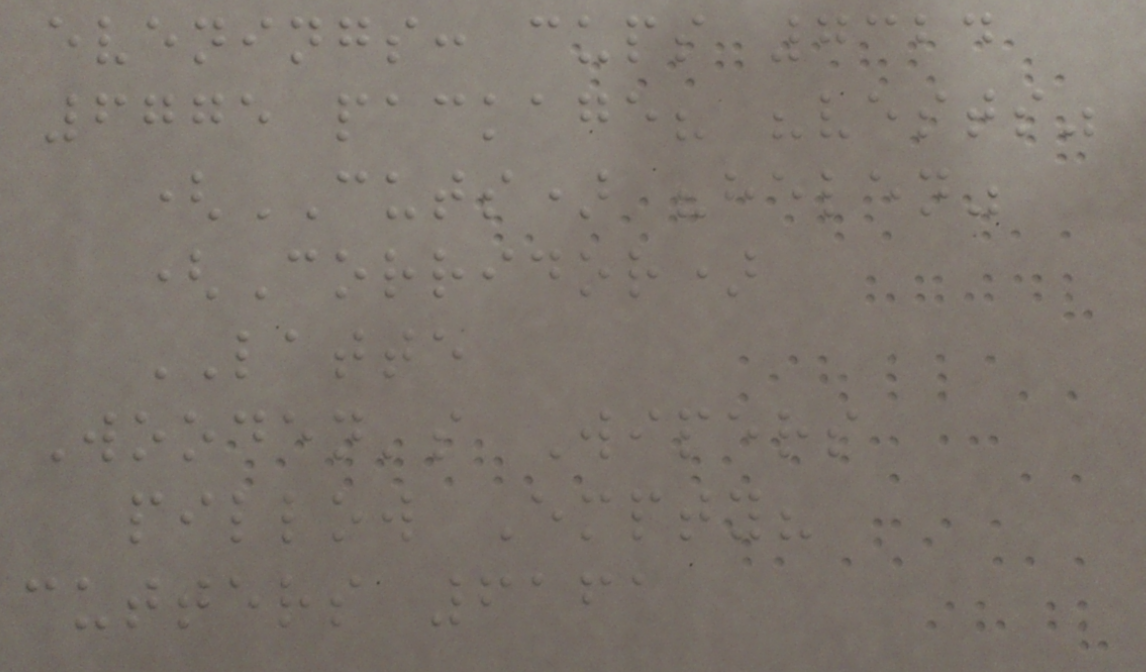evenings: cups 7324
6775 package? "vests"
(CUTS) "helen"
(Corridor)
LATTE
Wooden's Wipers
pillow Empty?
cutters 6161
